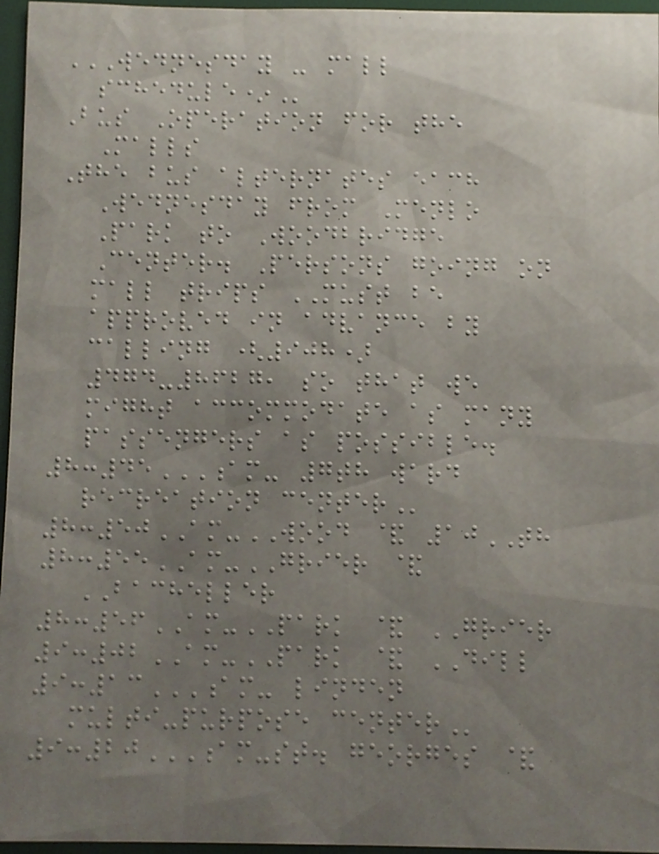WEDNESDAY - MALL
SCHEDULE*
Bus Operation for the
Malls
The bus alternates each
Wednesday from Menlo
Park to Woodbridge
Center. Persons going on
mall trips MUST be
approved in advance by
calling (908)
474-8627, so that we
might accommodate as many
passengers as possible.
8:45AM- 7TH WARD
RECREATION CENTER
8:50AM-WOOD & 10TH
8:55AM-GRIER &
BACHELLER
8:56AM-PARK & GRIER
9:02AM-PARK & DILL
9:13AM- LINDEN
MULTI-PURPOSE CENTER
9:20AM-ST. GEORGES &
